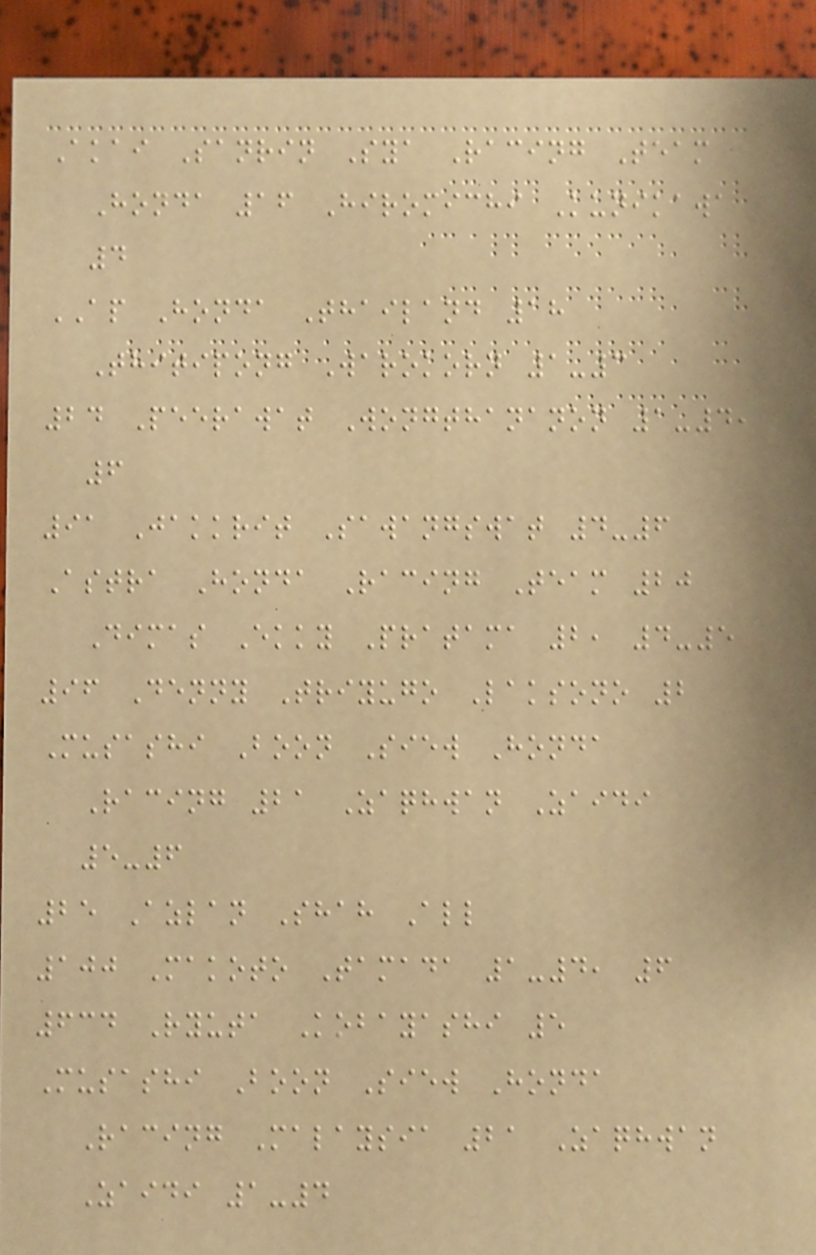Akai Sanrin Sya Racing Team
Honda 16 Hiromichi Kunikawa
4
AP Honda Thailand 18
Thitipong Warokorn 1-3
24 Peerawat Wongthananon 1-4,
6
91 Jakkrit Sawangswat 4-6
Astra Honda Racing Team 20
Dimas Ekky Pratama 2, 4-5
96 Denny Triyugo Laksono 2
Musashi Boon Siew Honda
Racing 21 Zaqhwan Zaidi
5-6
25 Azlan Shah All
100 Makoto Tamada 1-4, 6
634 Ryuta Kobayashi 5
Musashi Boon Siew Honda
Racing Malaysia 21 Zaqhwan
Zaidi 1-4
